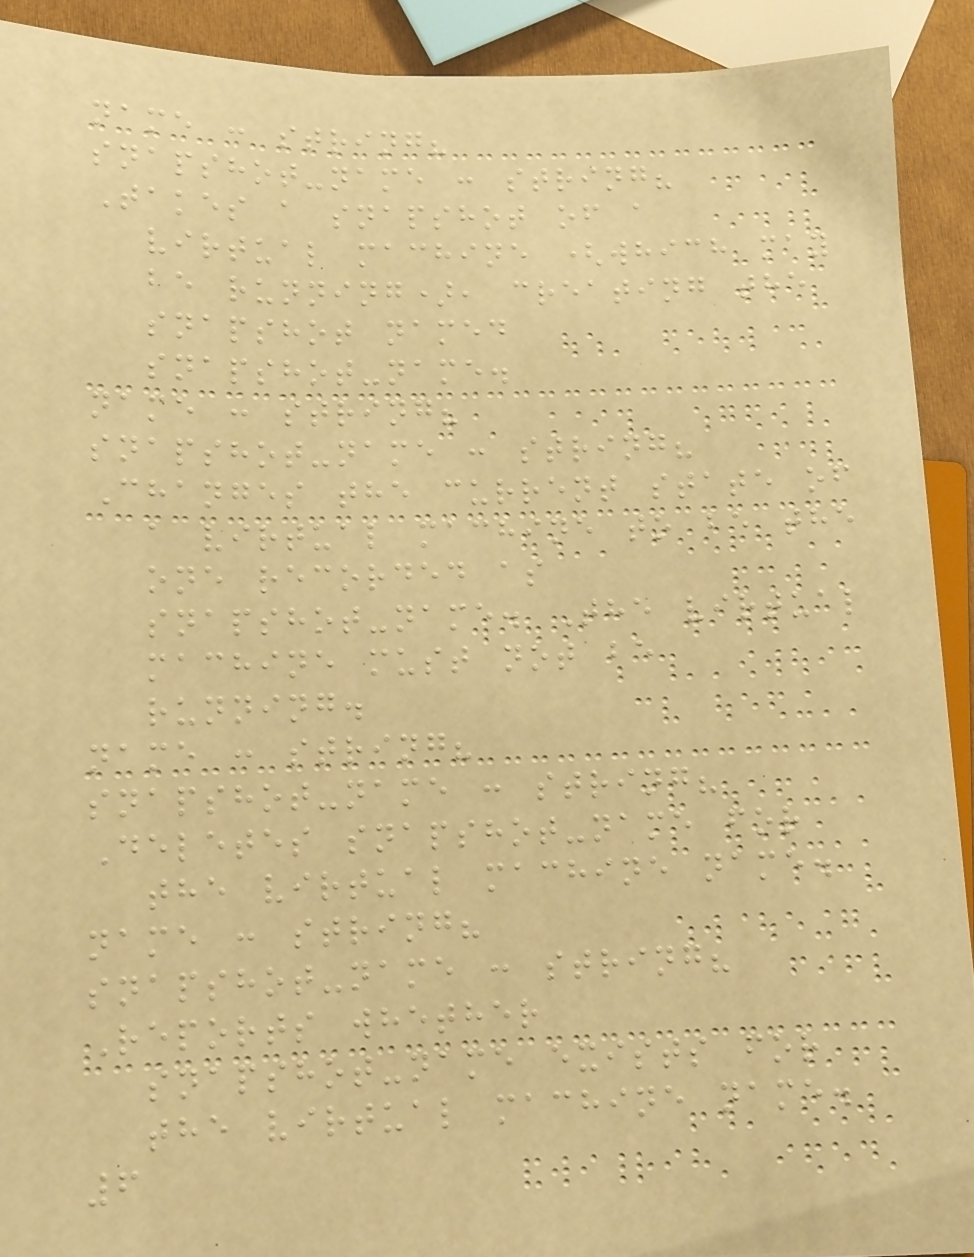name : string?
snapshot-name : string?
Takes a snapshot of a
virtual machine (which may
be running), creating the
snapshot named
snapshot-name.
name : string?
snapshot-name : string?
Changes the current state of
a virtual machine to be the
one recorded as
snapshot-name. The virtual
machine must not be
running.
name : string?
snapshot-name : string?
Deletes snapshot-name for
the virtual machine name.
name : string?
snapshot-name : string?
Reports whether
snapshot-name exists for
the virtual machine name.
6
